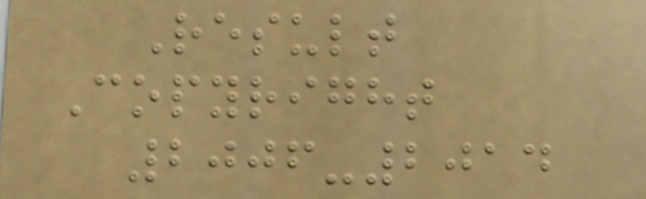Result
Copyright
2006-2014
